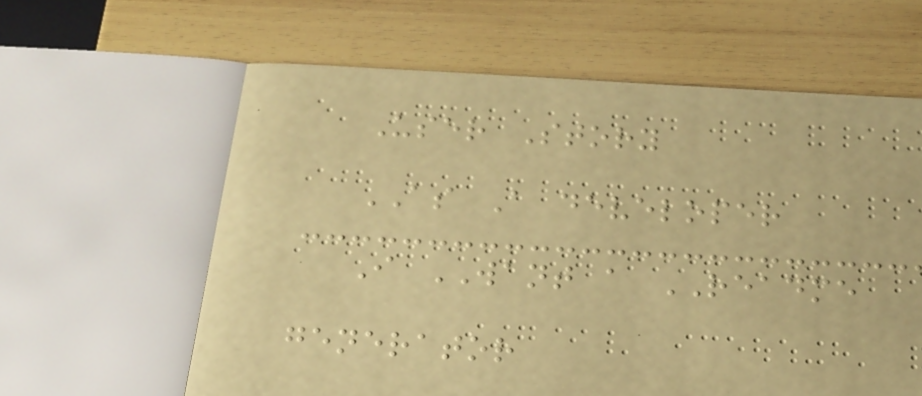User Story
AS A developer
I WANT a README
generator
